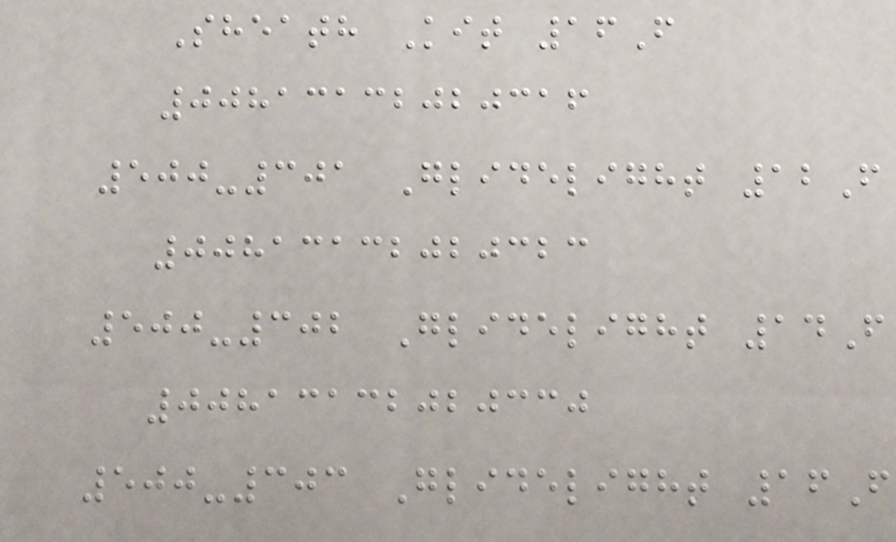Sheath Kit 16F
00813132020316
500-301 Glidelight 12F
00813132020323
500-302 Glidelight 14F
00813132020330
500-303 Glidelight 16F
